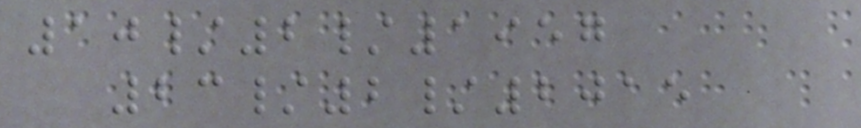10/2/1957
23/2/2015
